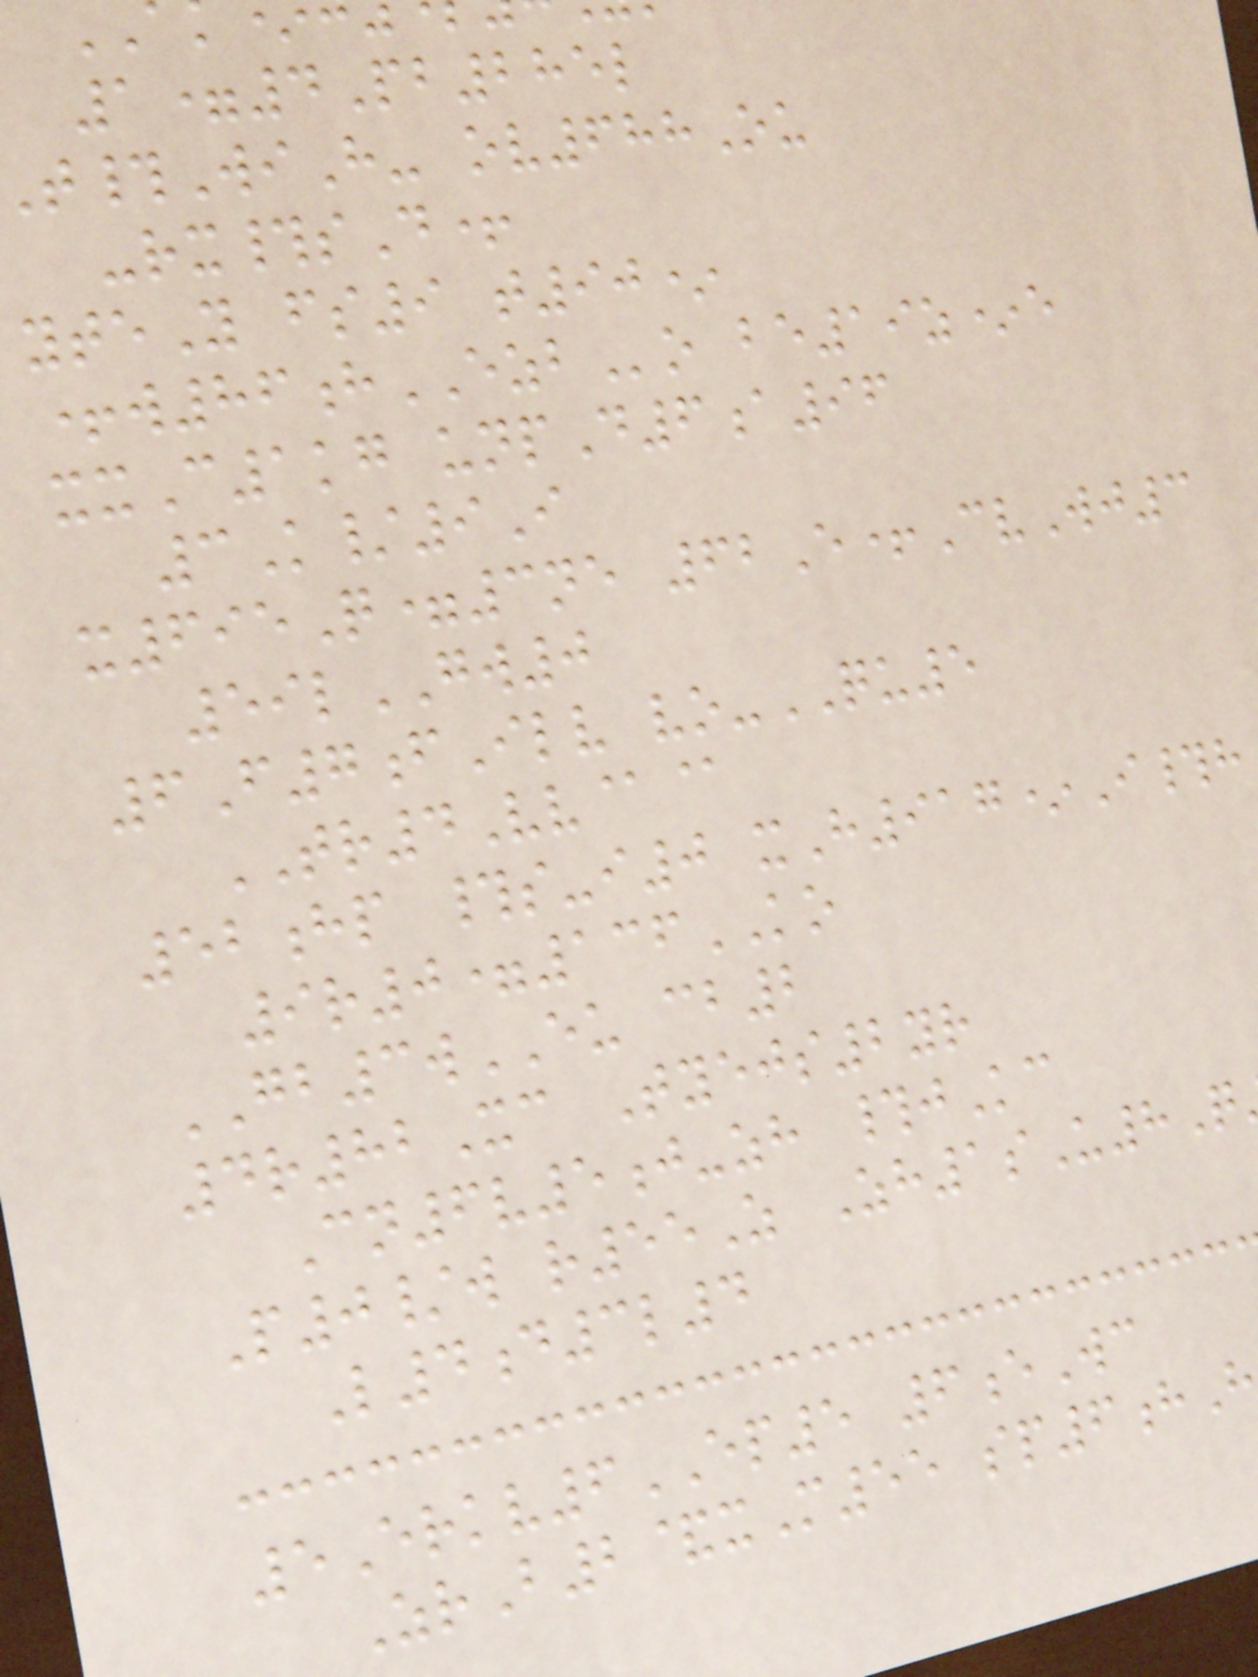1=4Pb285l
#WiH- ov688Ou
-rx#sD+
yteY fs9 t90*
+w86hEZBo be19z*e
xxC1kg unpD6a96
3K/9I
x695Q=3ne 62E+CvWj3
59lGW0
6F7fIlv vo-QU5
TR4Vv@@
52hp #s-i0 xH917*I#h
9r0=136KO
GB3wEU cb2
4r82Xc Tyejs2yr
Cn6v5j-zh #jKc
P0/w r55Z Zh1sU8Q
L4d3l4
5Erkv6EP5 6eWc
ZrB2&xM55 sp6hH
